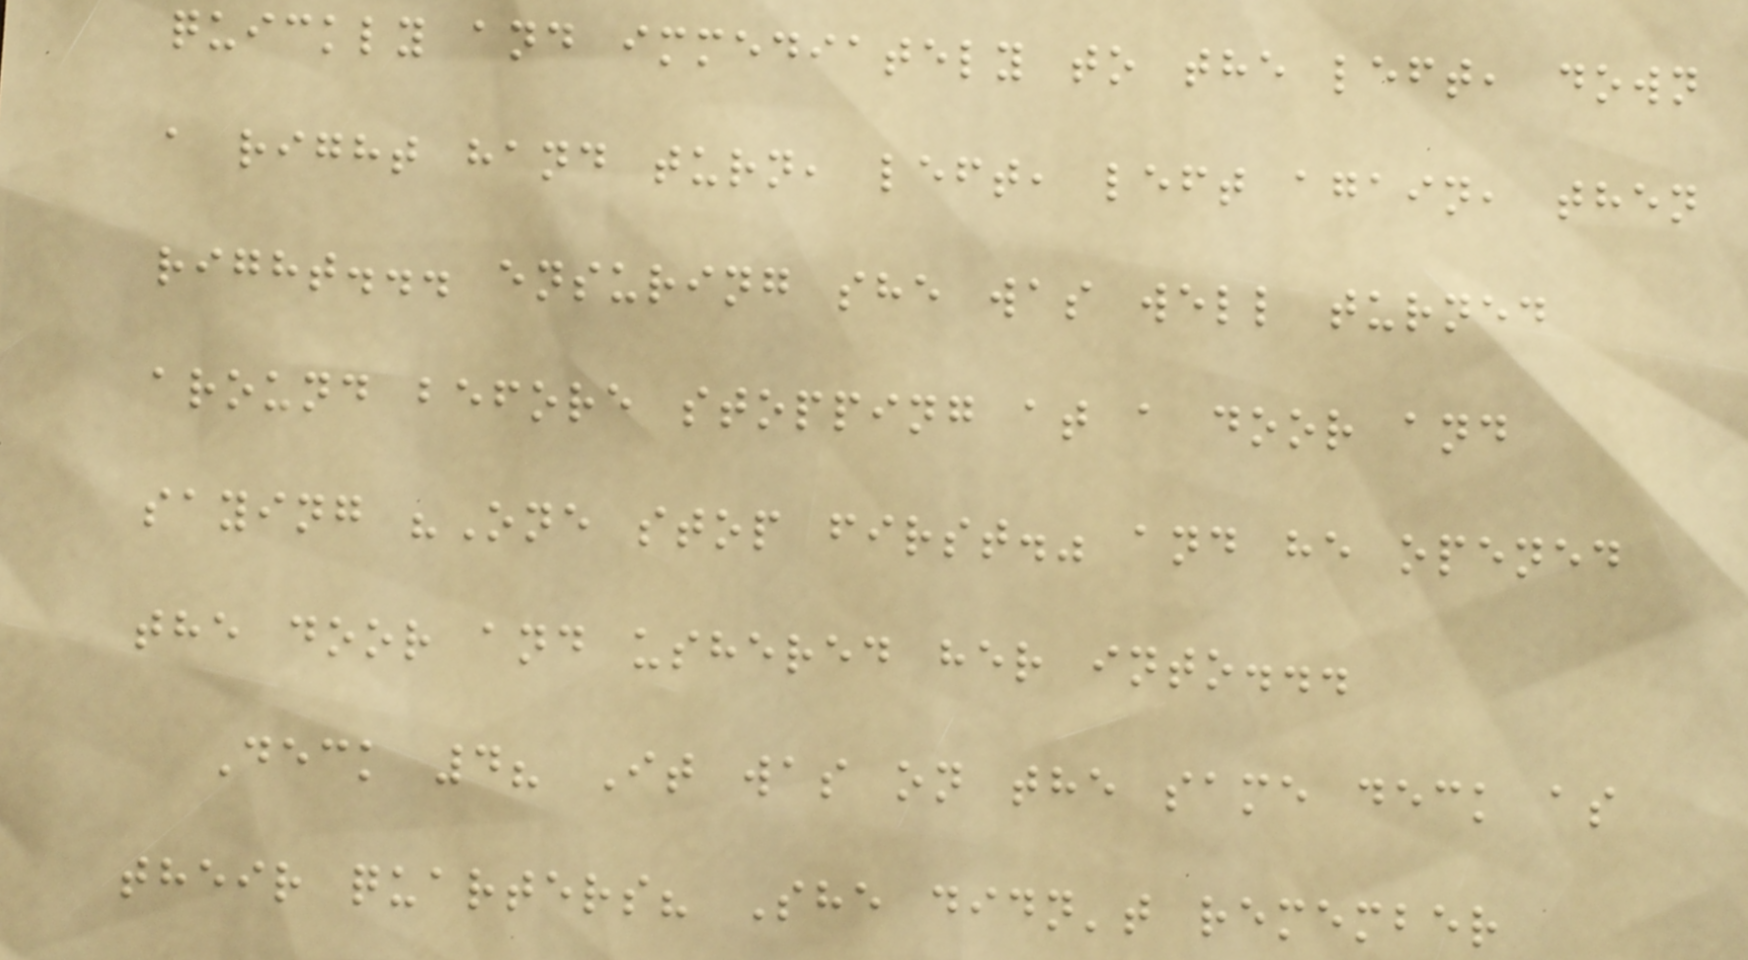quickly and immediately to the left, down
a right hand turn, left, left again, then
right... ensuring she was well turned
around before stopping at a door and
saying "One stop first." and he opened
the door and ushered her into...
Deck 4? It was on the same deck as
their quarters? She didn't remember
